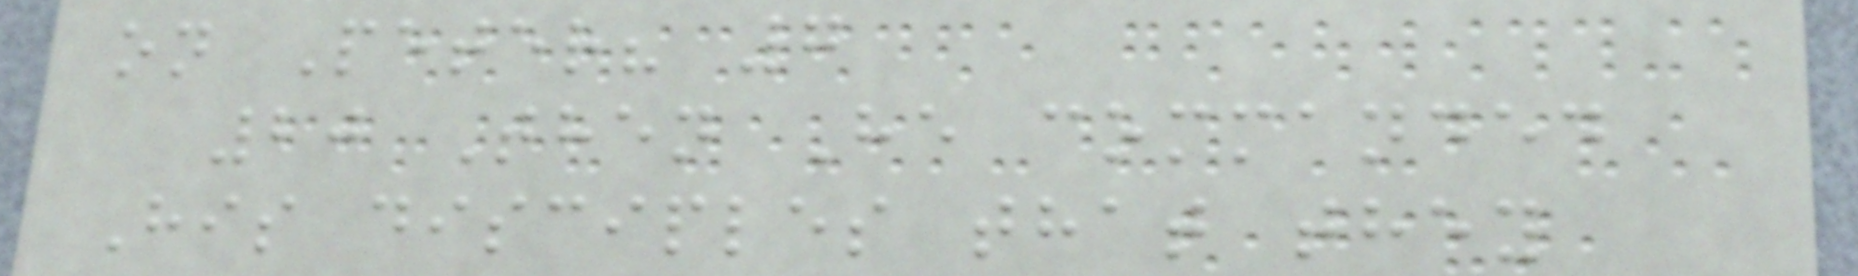on Peter? 7
20 Then He commanded
His disciples that they
